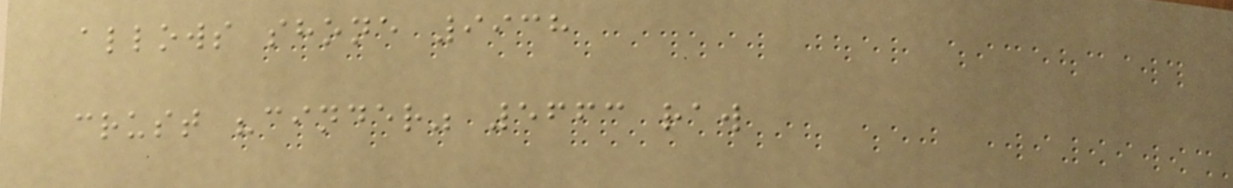allows shone 9938
crust "cinder" 5663 raw
